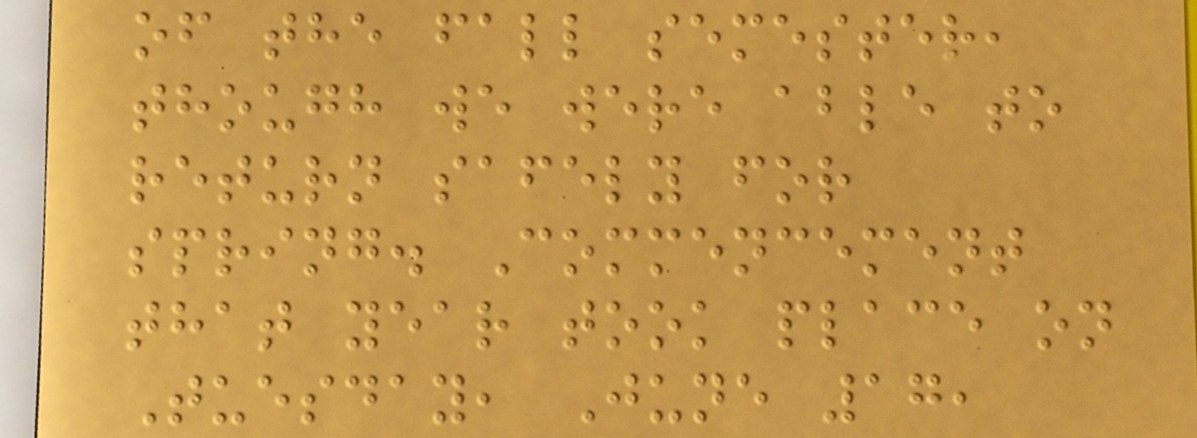of the fall semester,
though we were able to
return safely for
spring. Commencement
that year took place on
Tuesday, June 17,
